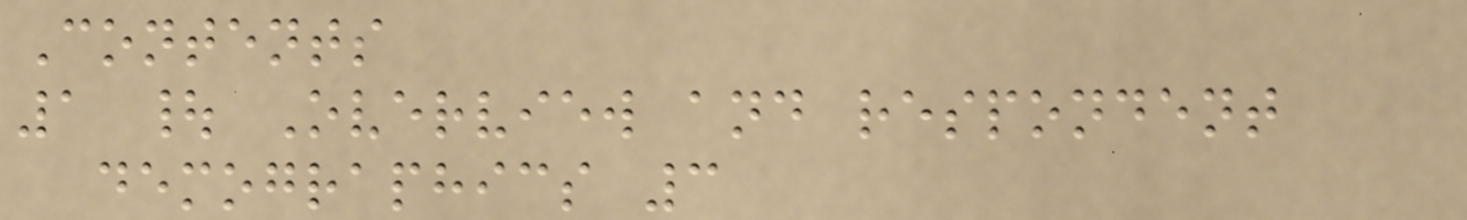Contents
1 | Overview and respondent
demographics 3
